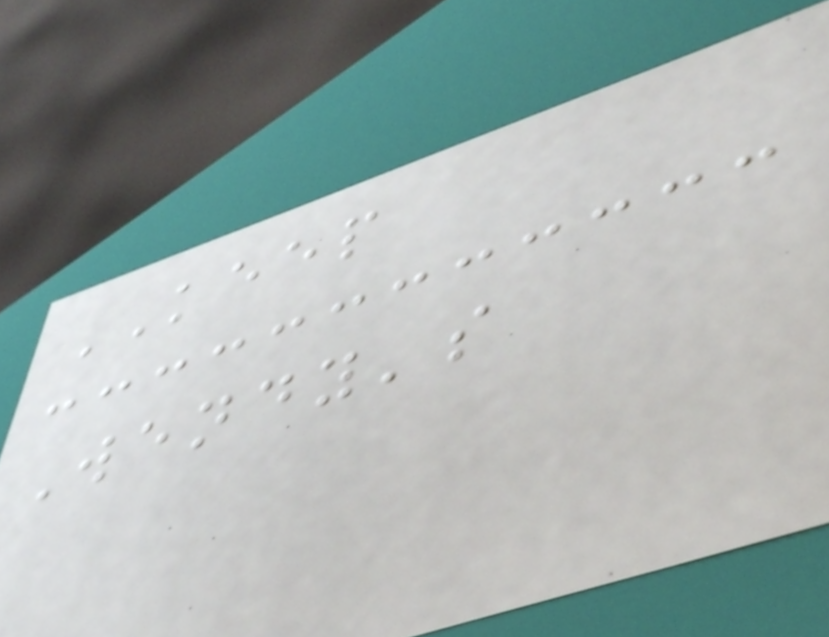KEEP
Wendy's
